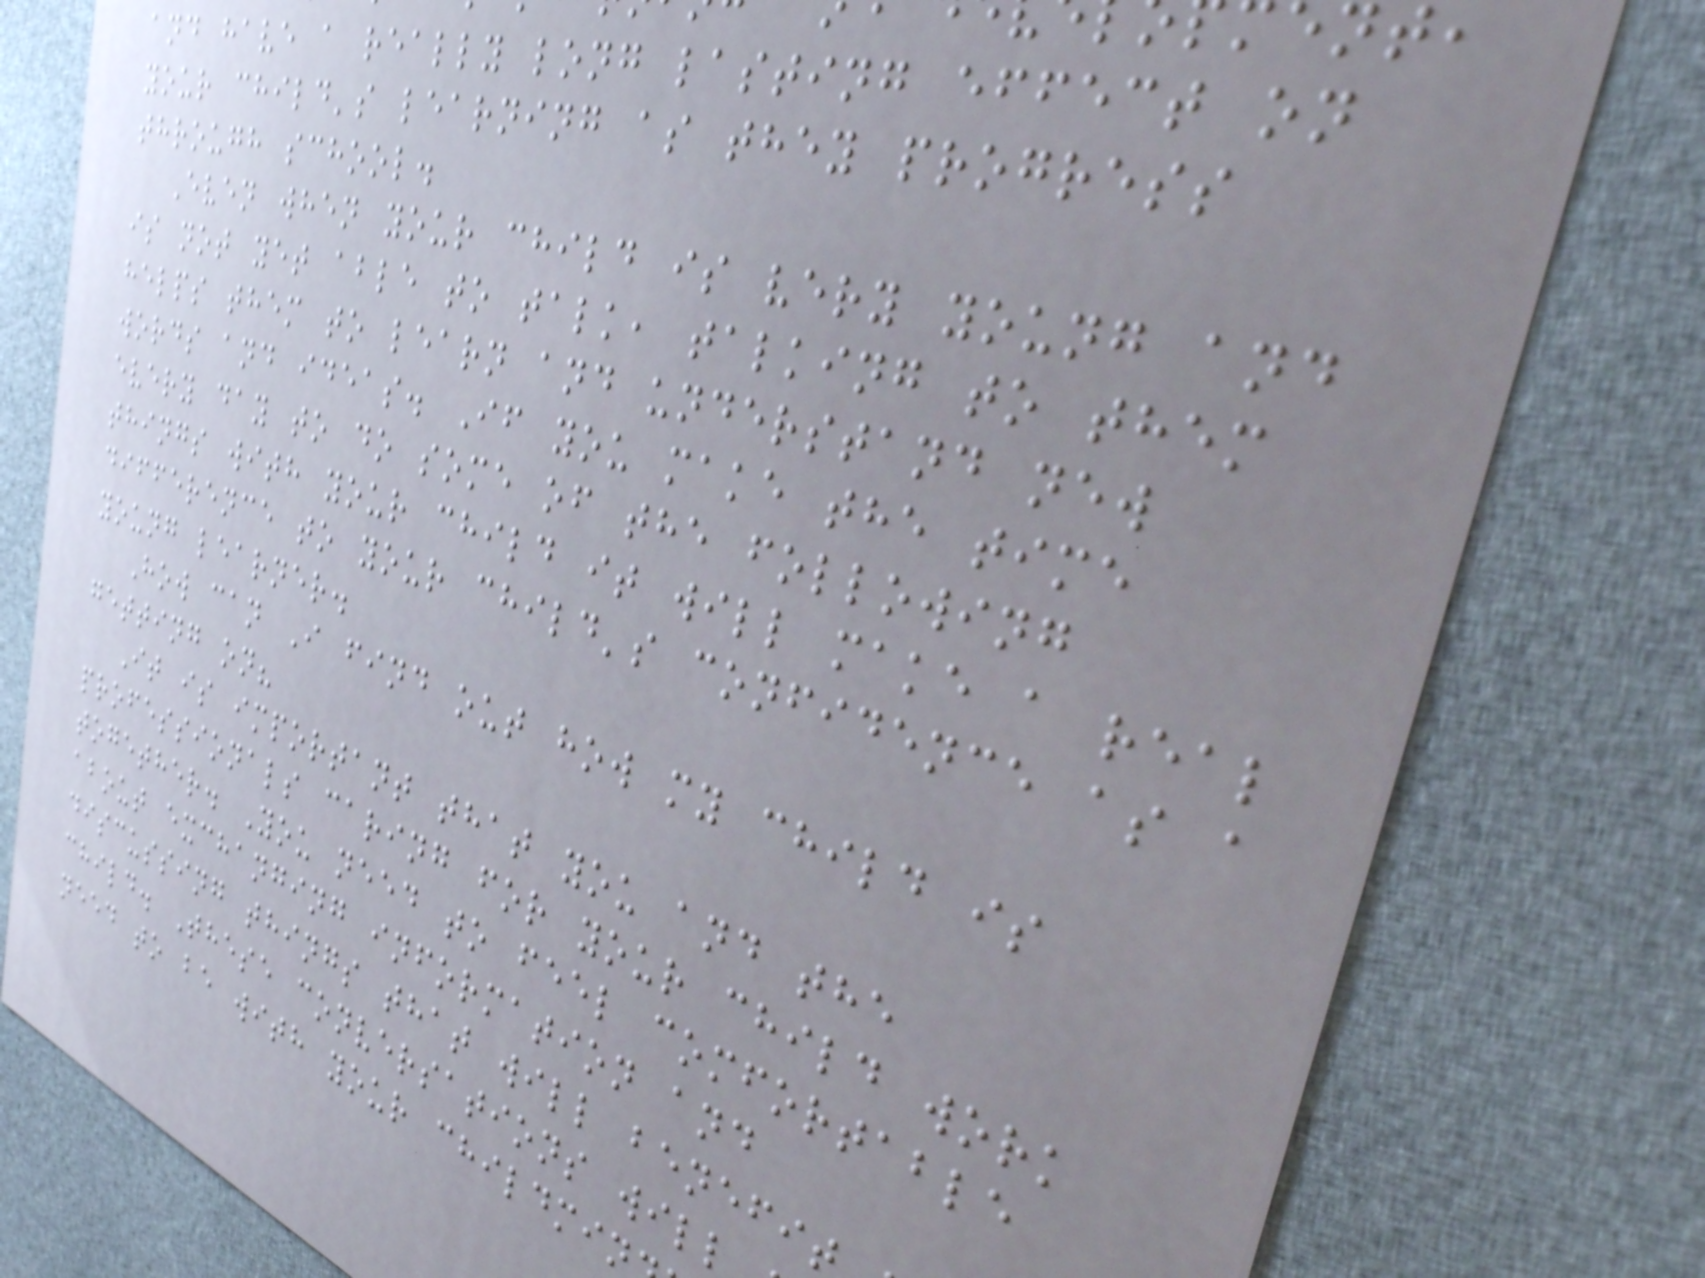and have a really long lasting effect on
your child's learning as they progress
through school.
Even when your child is very young and
is not yet able to talk, talking to them
helps them to learn and understand new
words and ideas. If you make the time
every day to do some of the following
things with your child it will make a real
difference to your child's confidence as a
young learner.
How can I find out how my child is
getting on?
It is important that you and the
professionals caring for your child work
together. You need to feel comfortable
about exchanging information and
discussing things that will benefit
child. These conversations will
need to be with your childmin
